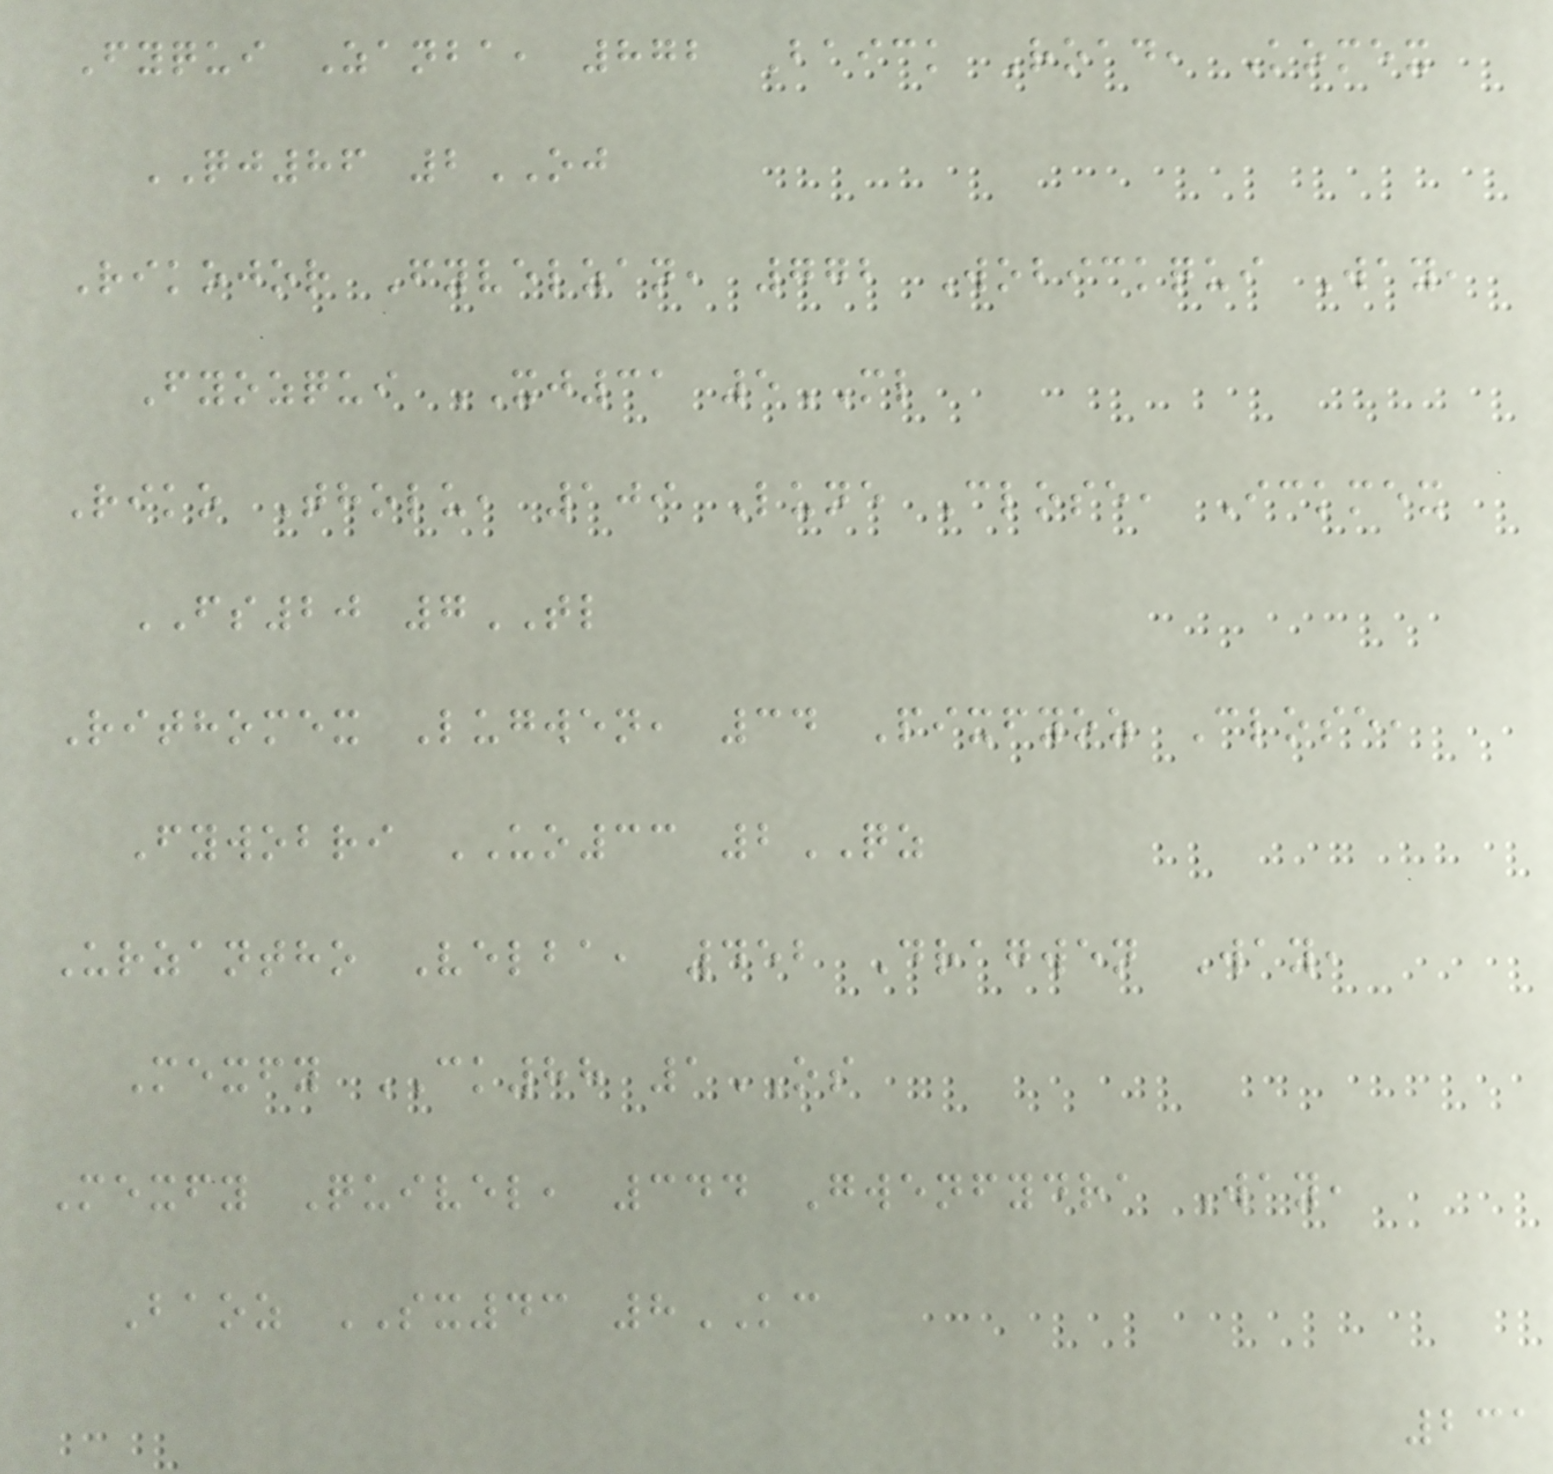Fyqui Zanba, 872 Baick Road, Komex
QJ86 2OJ
Rikojor Fyvelzan, 772 Wobickqui Way,
Fyozqui XJ31 5ML
Riko Tholu, 109 Lune Close, Ickmex
FS20 7TL
Rithomex Lugwen, 34 Pixfyoz Close,
Fywobri UO33 2QZ
Urzantho Velba, 452 Dragwen Way,
Mexfy CK88 1OS
Mexfy Quivel, 344 Gwenfydra Way,
Baoz SX43 8KC
231
